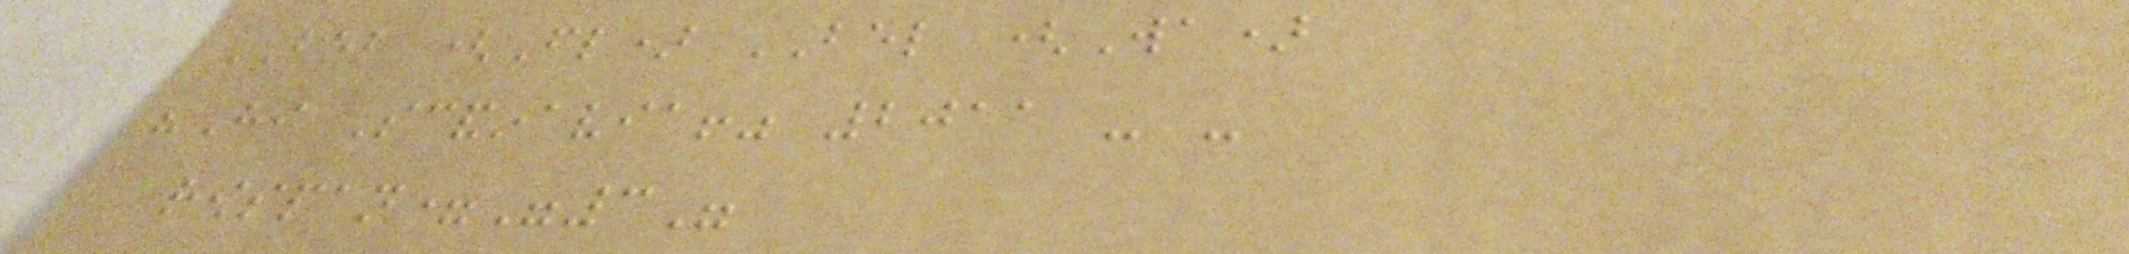BEL (Fl) BEL (Wa)
"Hi Scandinavia!" 2011 - -
rowspan="3"
